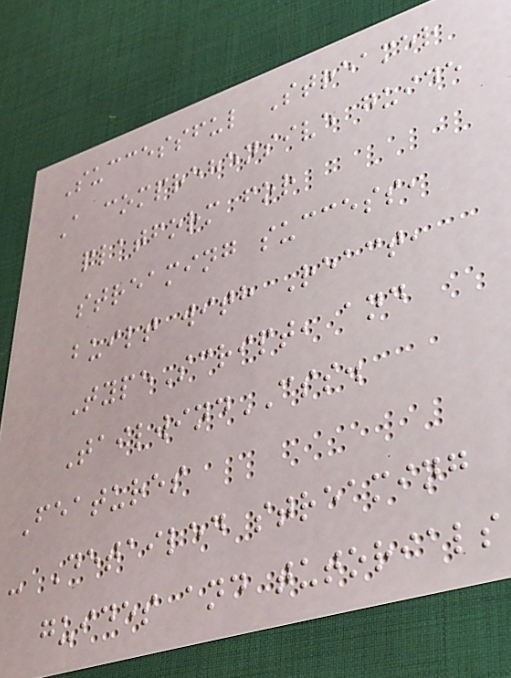Successful Streamer
A comprehensive guide
platform for
streaming success,
built with React,
TypeScript, and
TailwindCSS.
Features
- Detailed streaming
guides and tutorials
